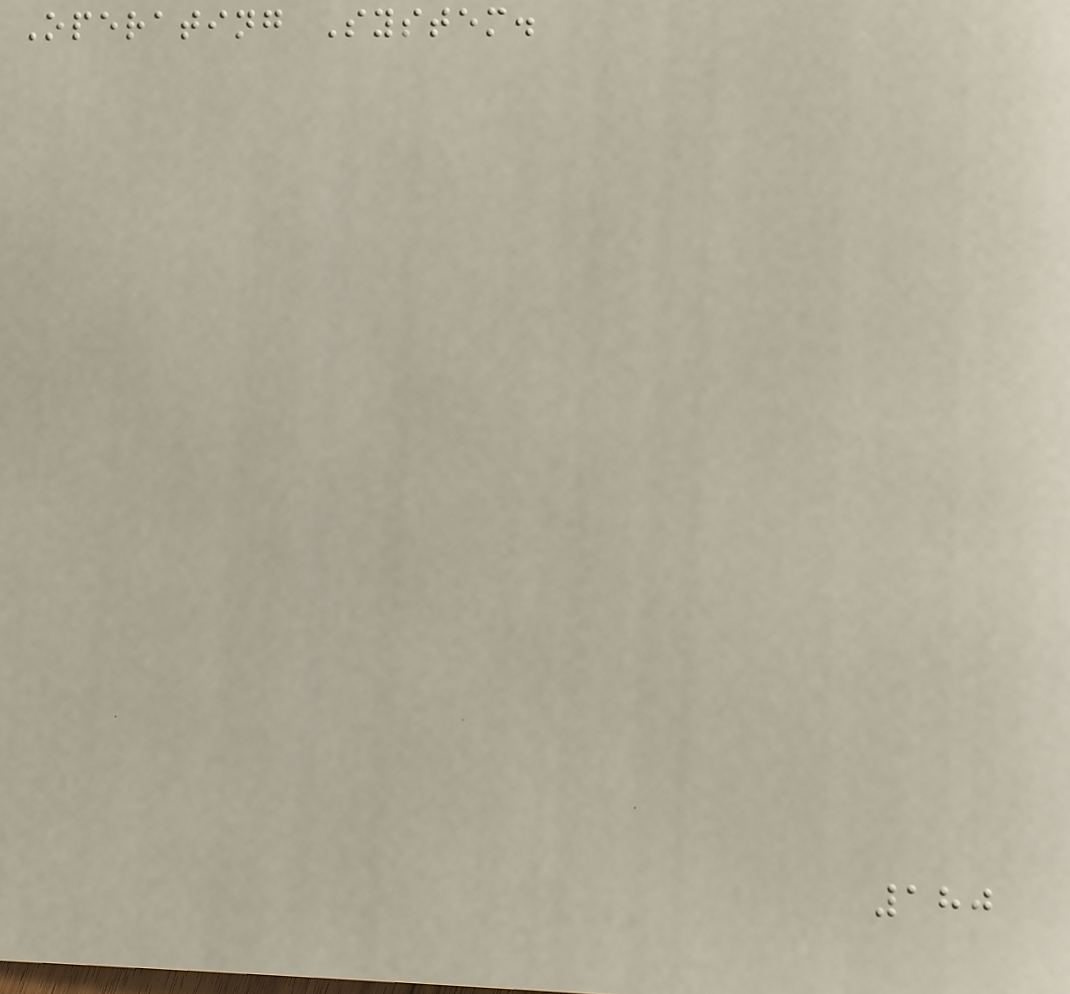Operating System.
180
